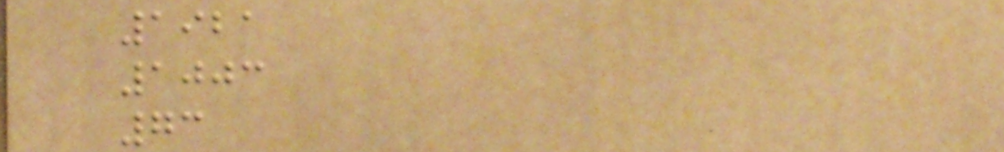1921
1003
73
